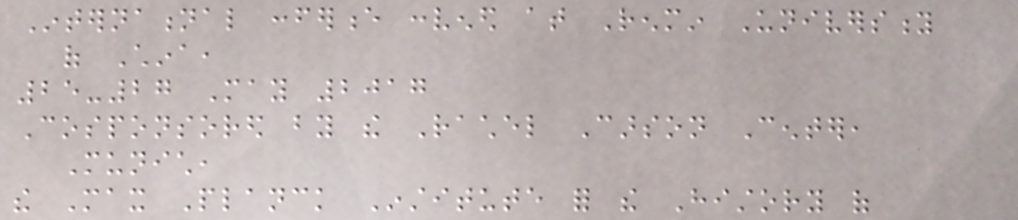International conference convened at Renmin University
of China,
25-27 May 2017
Cosponsored by the Rachel Carson Center,
Munich,
the Max Planck Institute for the History of
